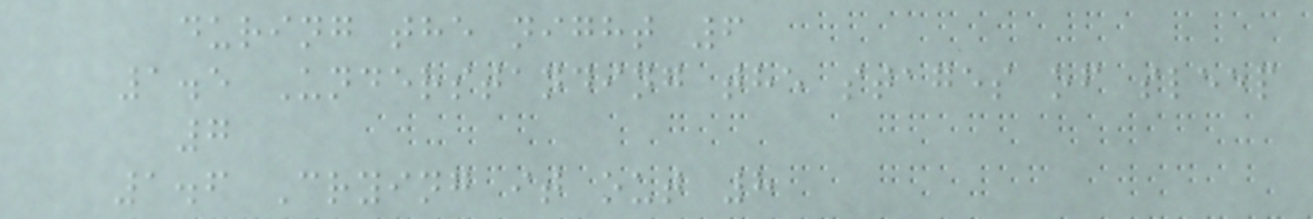during the night 6
1.5 Understanding the stages of sleep
7
1.6 Crying it out 8
